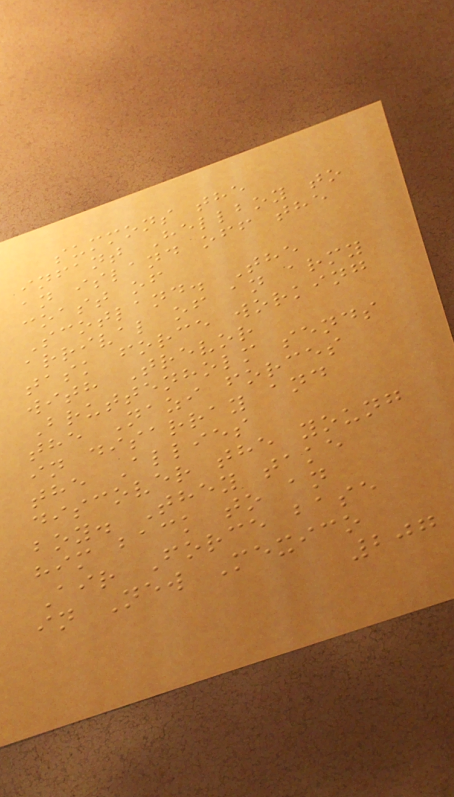summons the
infant Hellboy to
an island off the
coast of
Scotland. The
arrival of an army
task force working
with Trevor
Bruttenholm sends
the Nazi forces
in disarray and
the Allies
discover the young
boy. They take
him back to an
Air Force base
in New Mexico
207
